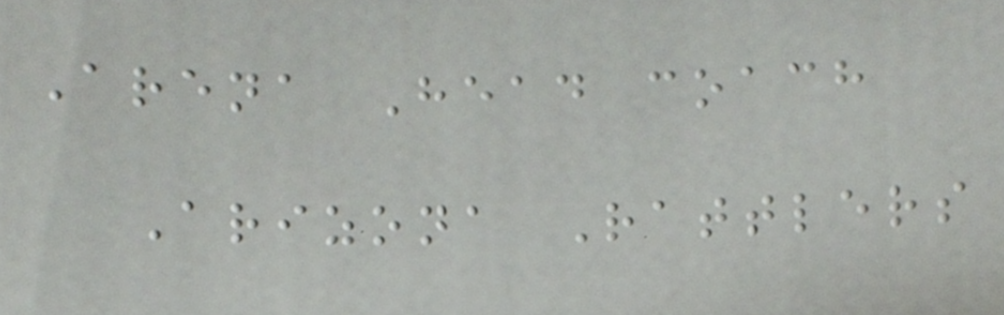Arena Head coach
Arizona Rattlers
